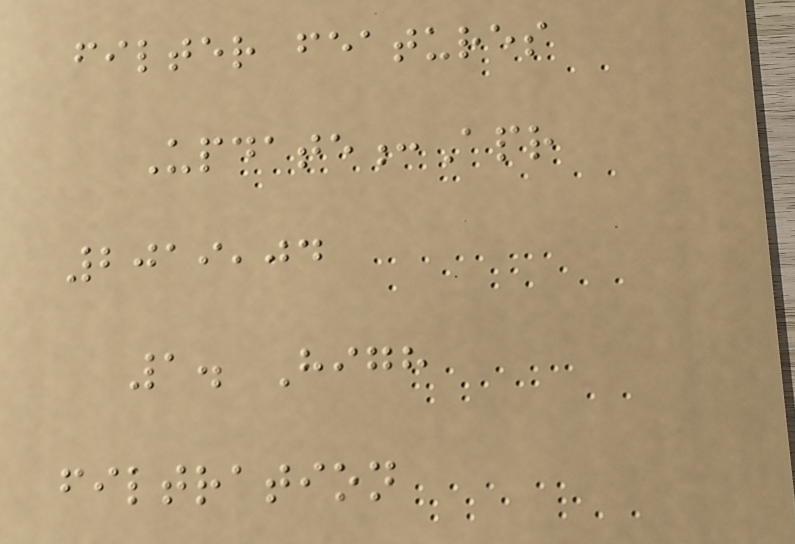filter features
Update:Apr
2019,04
1. High
filtration
